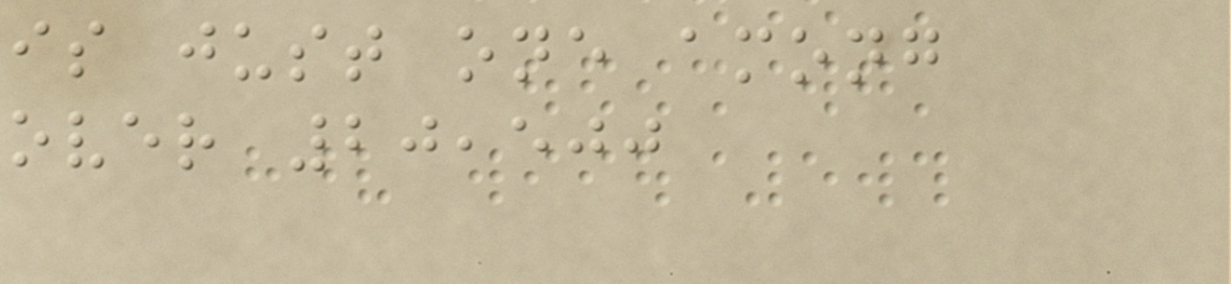is just one among
over 20,500
